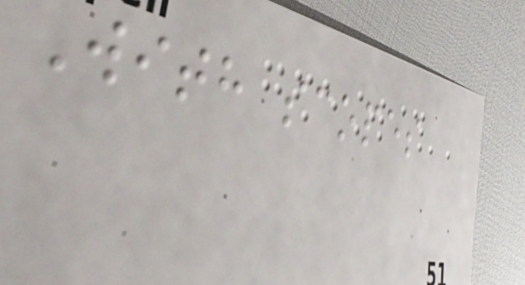With scopes
